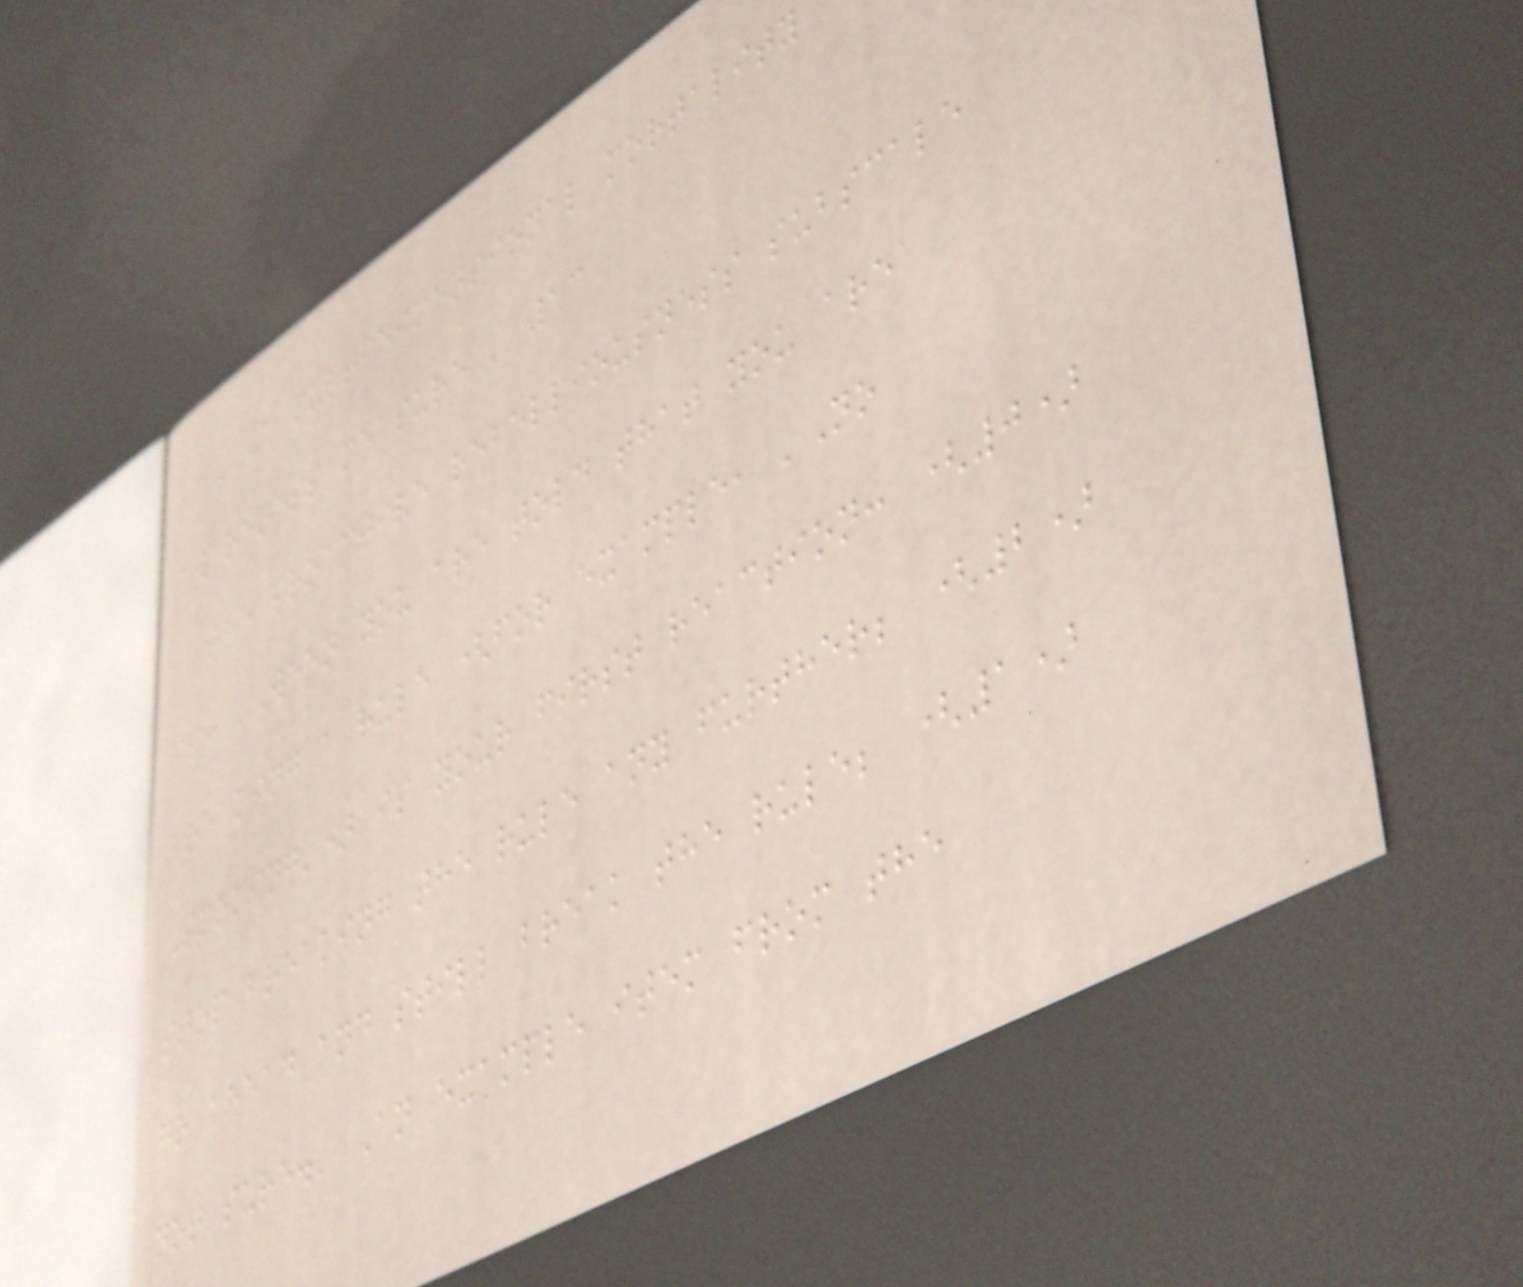A MULTIDIMENSIONAL MORTALITY
AWARENESS MEASURE 13
the proactive rebelliousness subscale
is: 'When you are told that you are
breaking a rule (for example, 'No
Smoking') is your first reaction: (0)
stop breaking the rule any further; (2)
go ahead and still break the rule; (1)
not sure.' An example item from the
